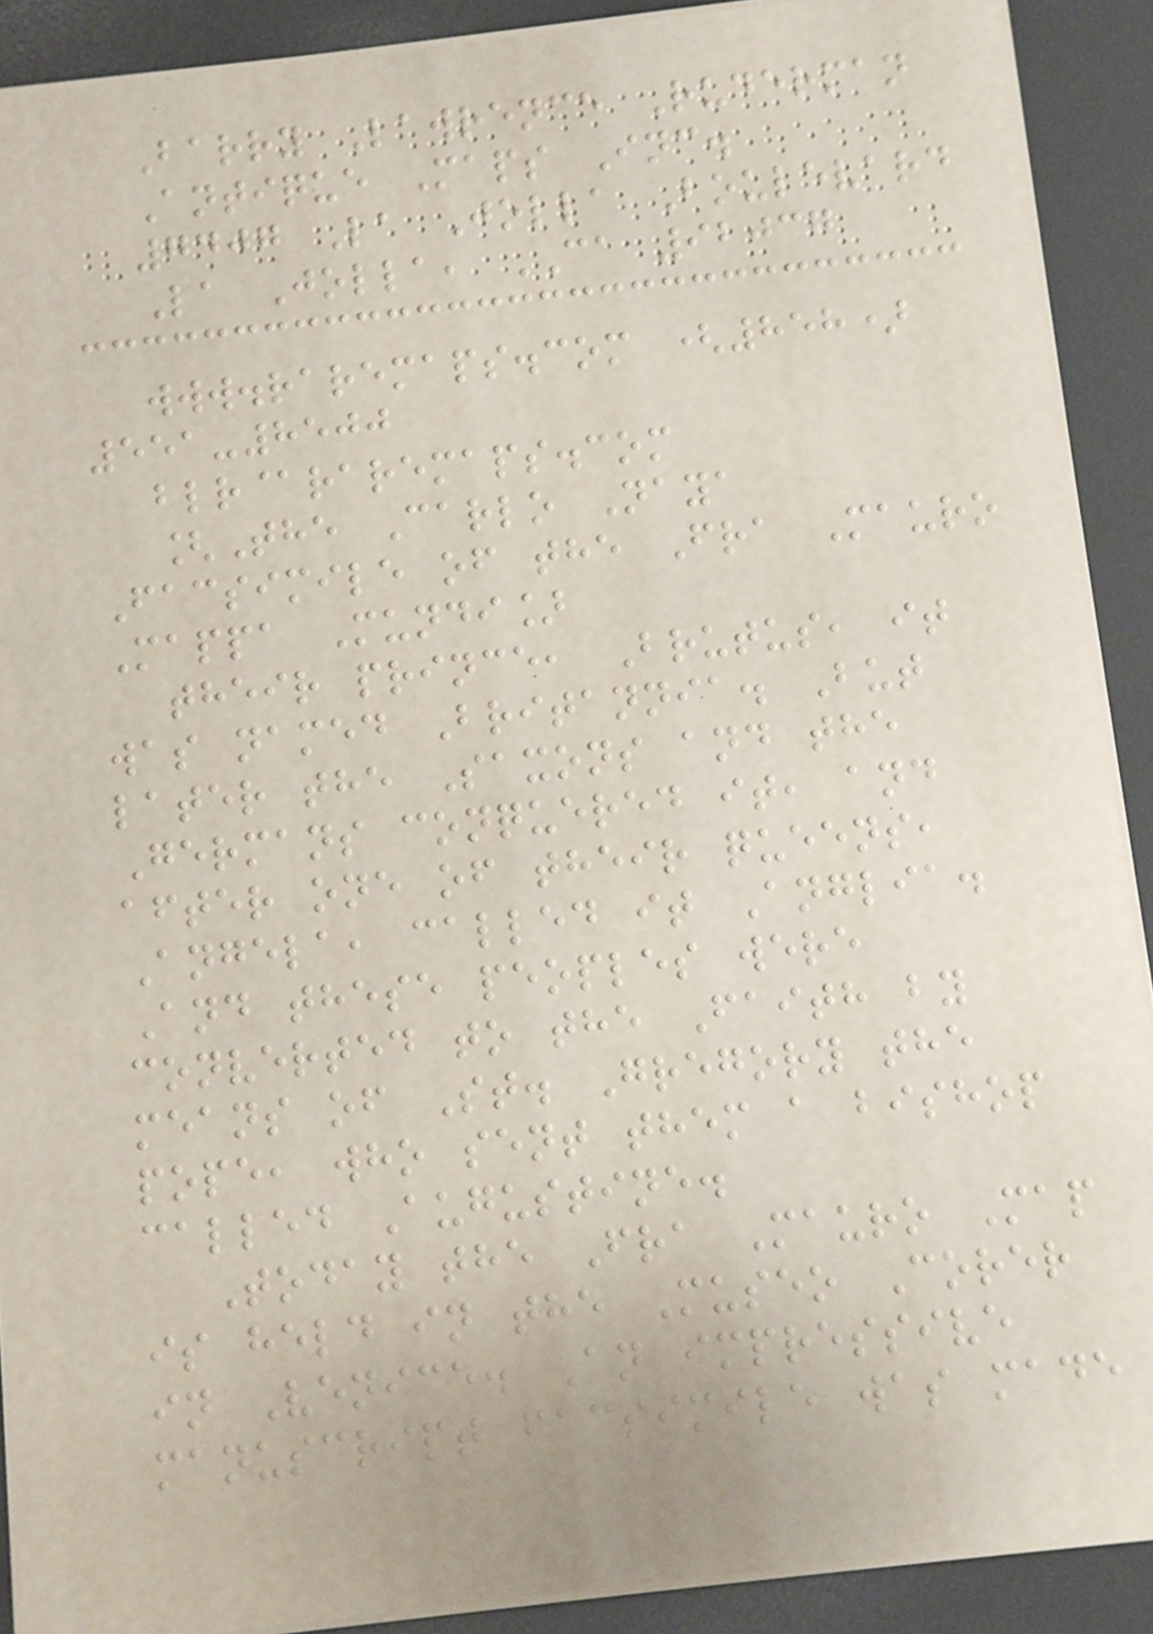Barry Lawrence Ruderman
Antique Maps Inc.
7407 La Jolla Boulevard
La Jolla, CA 92037
www.raremaps.com (858)
551-8500
blr@raremaps.com
[The Carlo Naya
Facsimile of the Fra Mauro
Mappa Mundi]
their prince, Brutus, it
was named Britannia. But
later the Saxons and the
Germans conquered it, and
after one of their queens,
Angela, called it Anglia.
And these peoples were
converted to the Faith by
means of St. Gregory the
pope, who sent them a bishop
called Augustine.
Today the Fra Mauro Map
is held in the Museo Corer
in Venice. An impressive
manuscript facsimile was made
